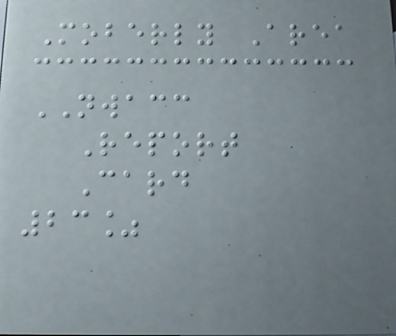Moberly Area
NWACC
Report
Card
23%
